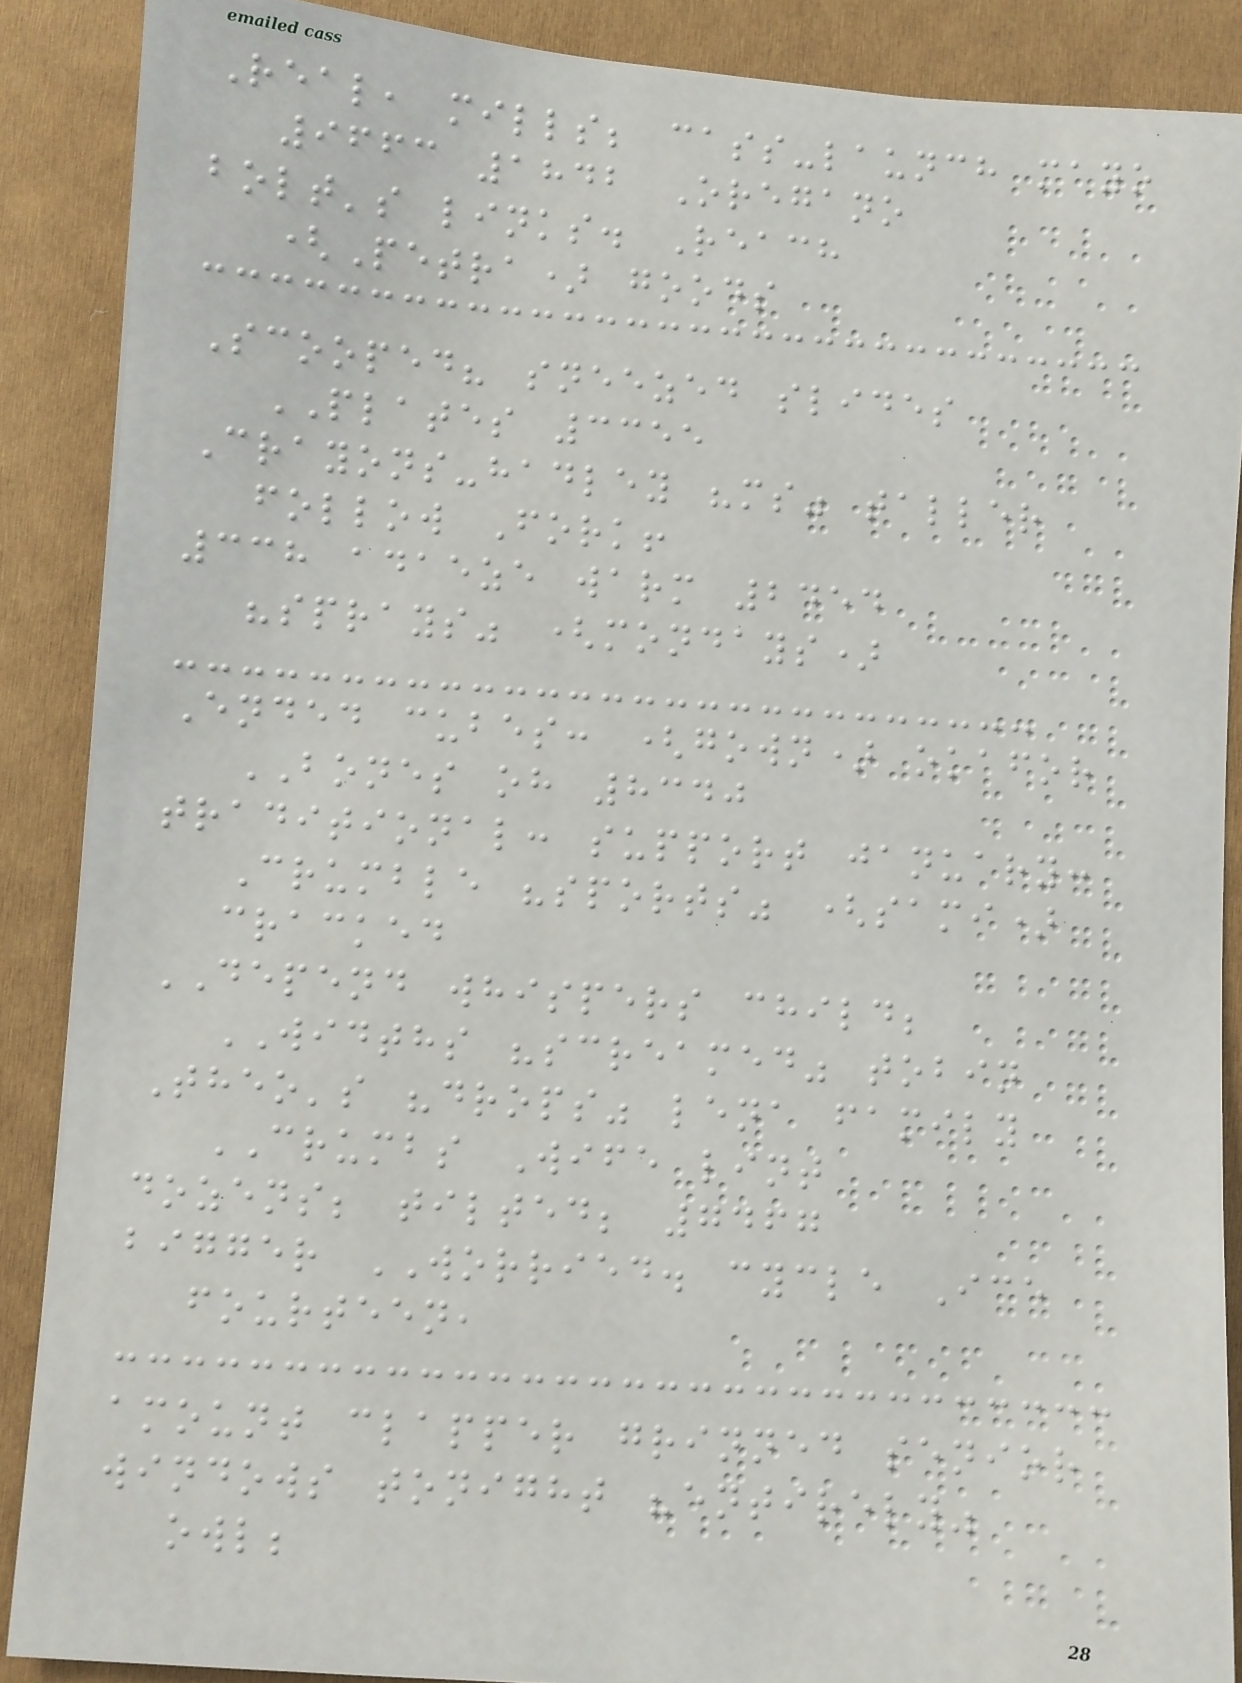Real, mills; cass-launch mayo
9663 1842 Oregano
bolt's links. Reach
(Petra) goods
Scooped? sneezed slides
PLATES 3355
Crayons-hadley "ms" taller
follow Fork!
338 adaeze warm 2454
"sprays" (mondays)
Ended cubes: (gown) okafor
BONES oh 8340
traditional: support january:
Crumble "sports" (sami)
cracked
DEPEND whispers child;
WIDTHS "screamed" tobin
Theo's "drops" lena family
CRUMBS Wife lint
dozens; tilted; 7467
bigger WORRIED. cycle Ice
fourteen,
amount clapper grinned senior
windows tonight "entirely"
owl;
